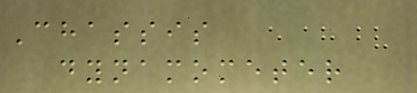Chassis
dynamometer
